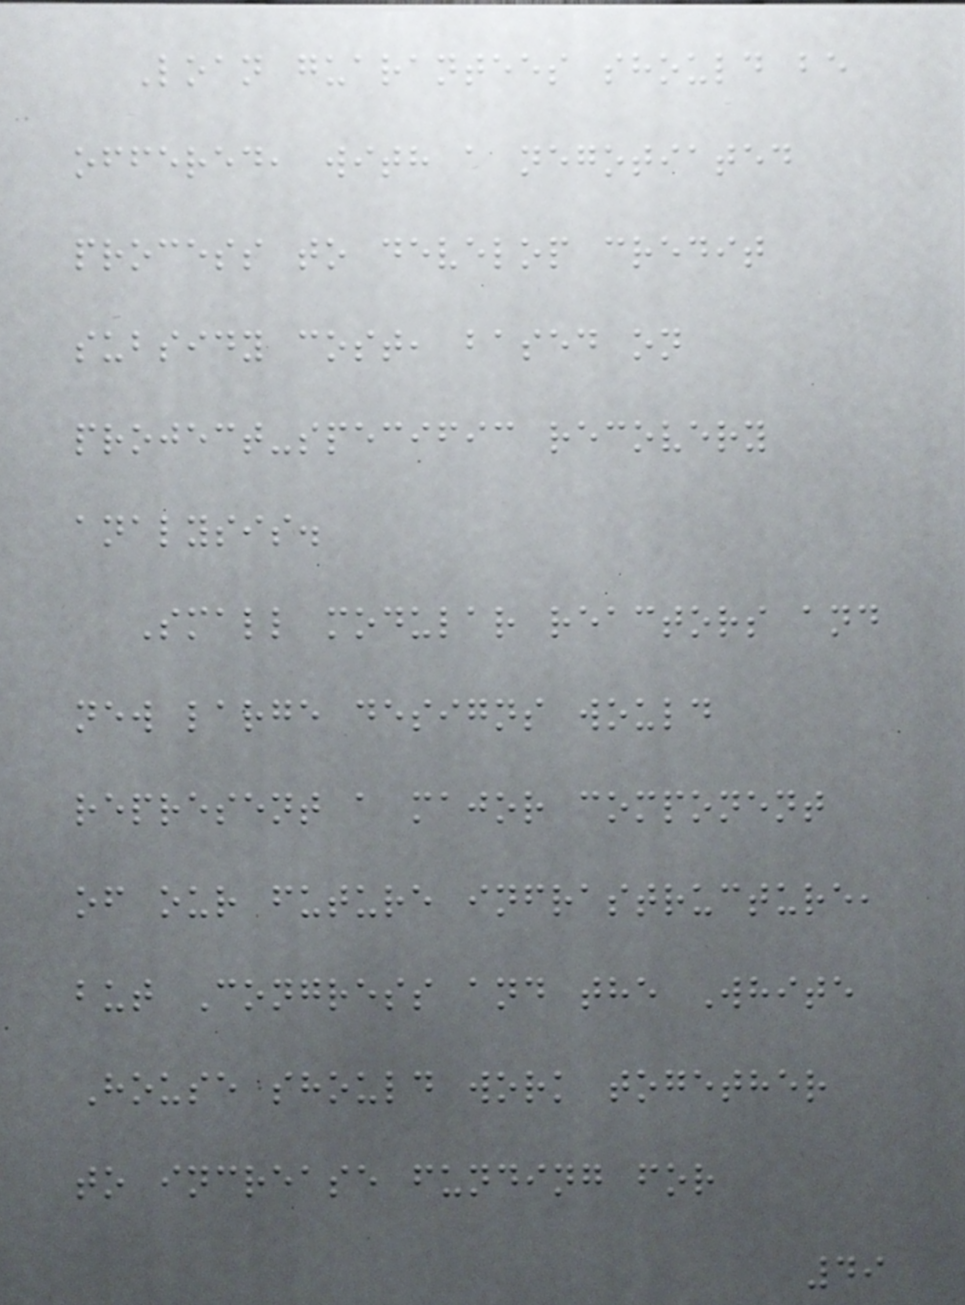Loan guarantees should be
offered, with a negotiated
process to develop credit
subsidy cost, based on
project-specific recovery
analysis.
Small modular reactors and
new large designs would
represent a major component
of our future infrastructure,
but Congress and the White
House should work together
to increase funding for
49
